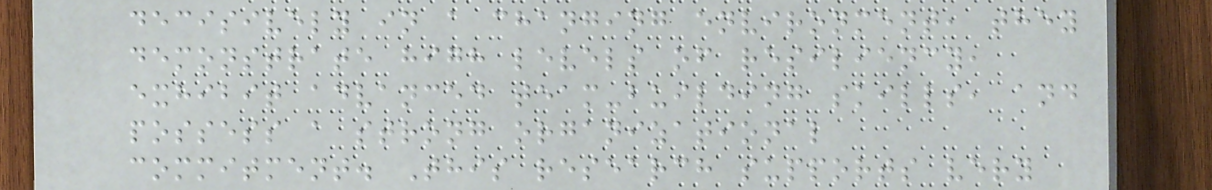decisively in a changing environment, they
demonstrate high levels of resiliency,
exhibit advanced team-building skills, and
possess a strong organizational
commitment. This research supports very
